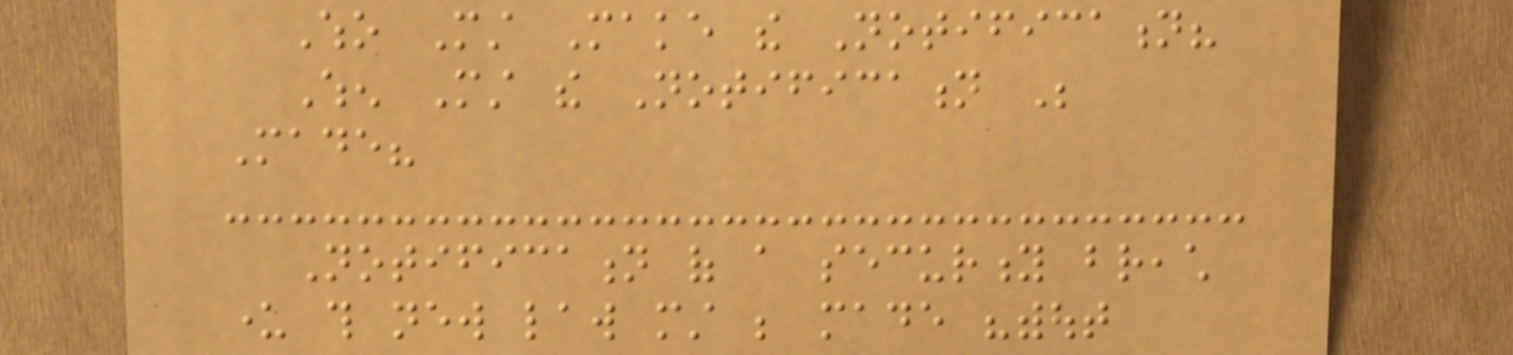Who Must Make the Notification?
When Must the Notification Be
Made?
Notification of a security breach
under this new law must be made "without
